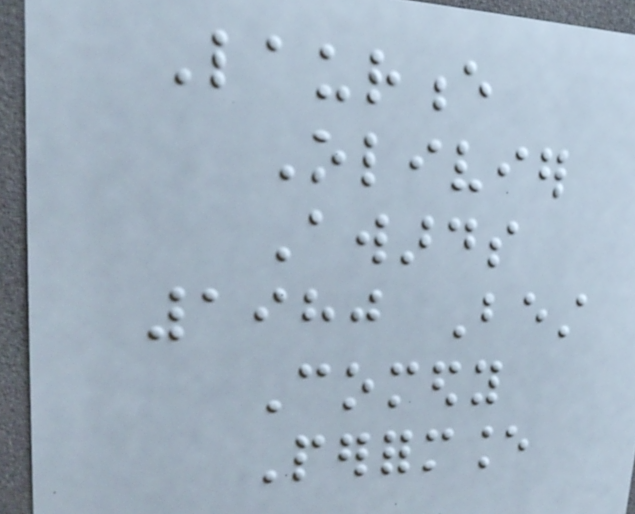Laurence
Olivier
Awards
1980 Best
Comedy
Performance
